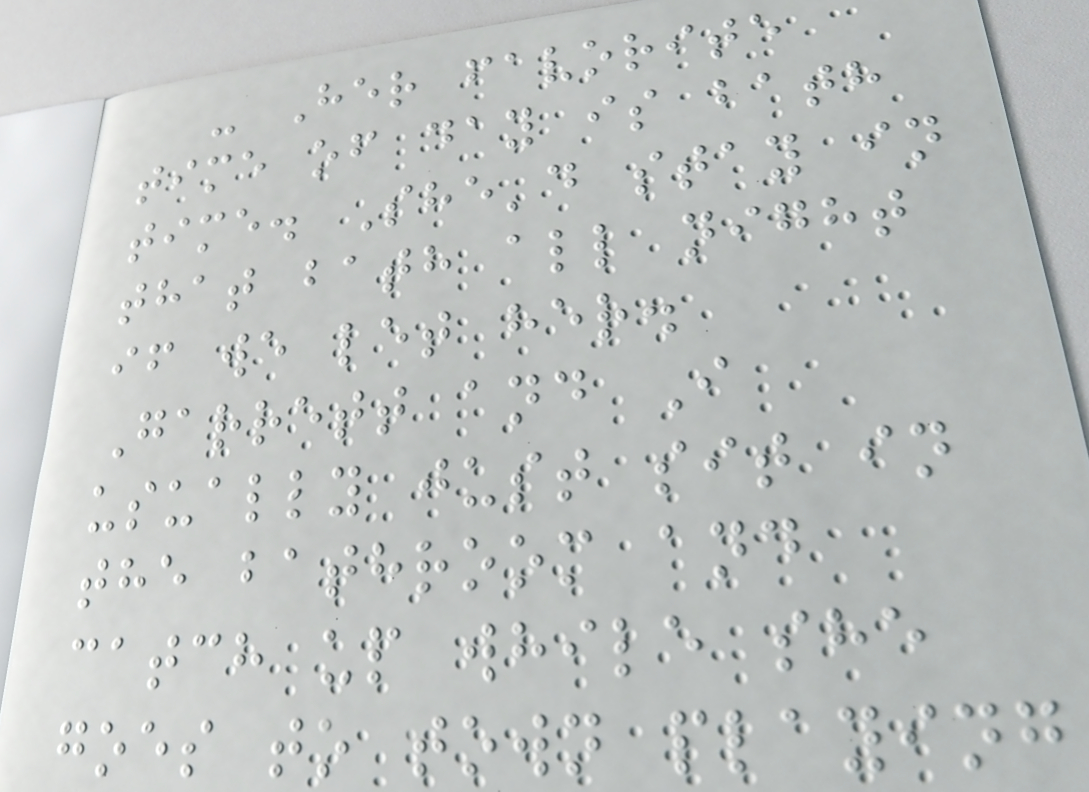- Her favorite
time of day is bath
time. She'd stay in
that bath all night
if we let her.
Garrett and I
usually just sit in
the bathroom and
catch up while she
goes to town playing
